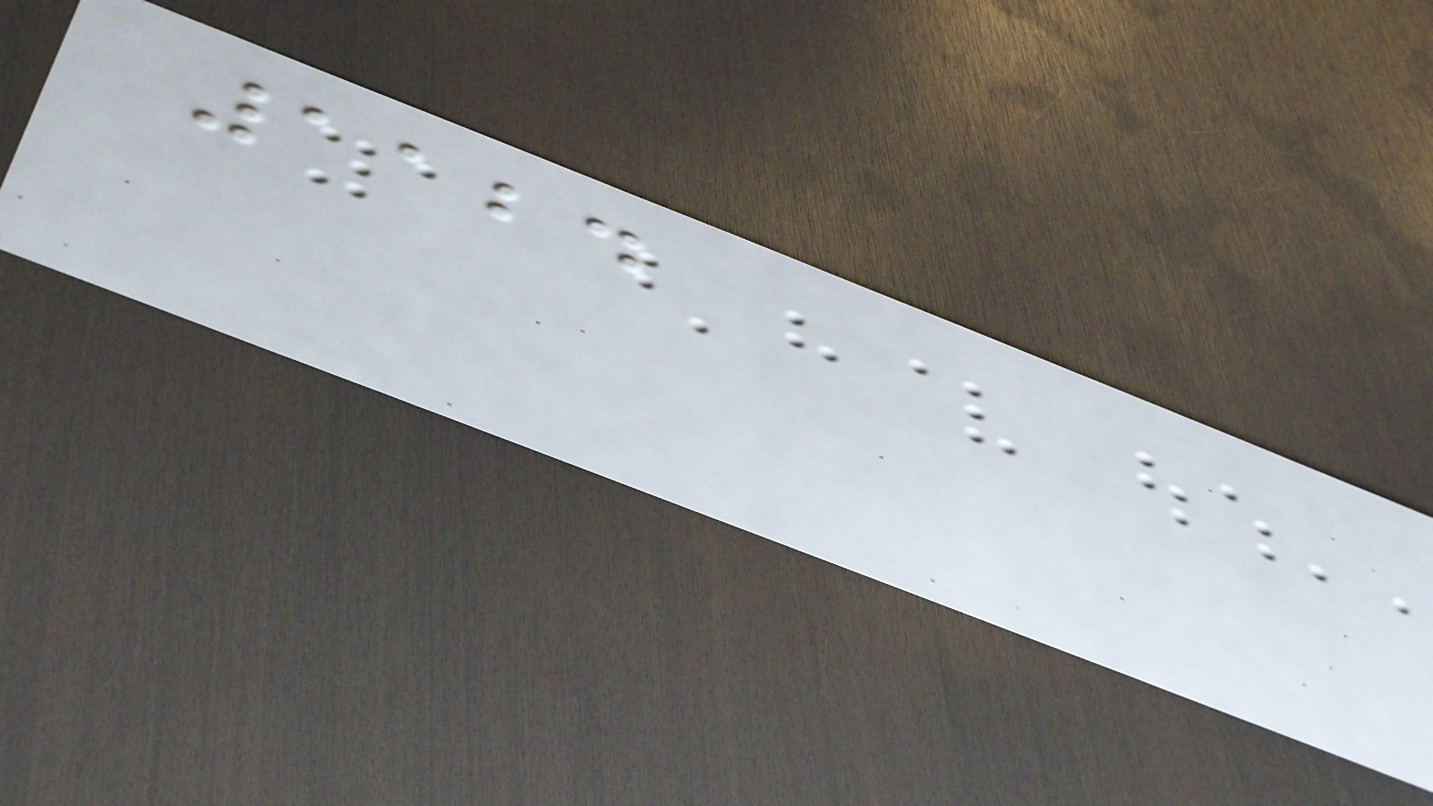1124
